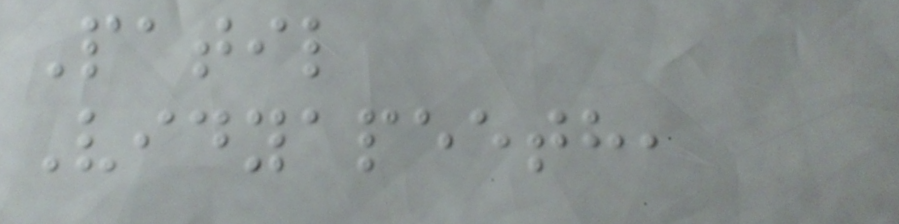Patil
Vidyapeeth,
